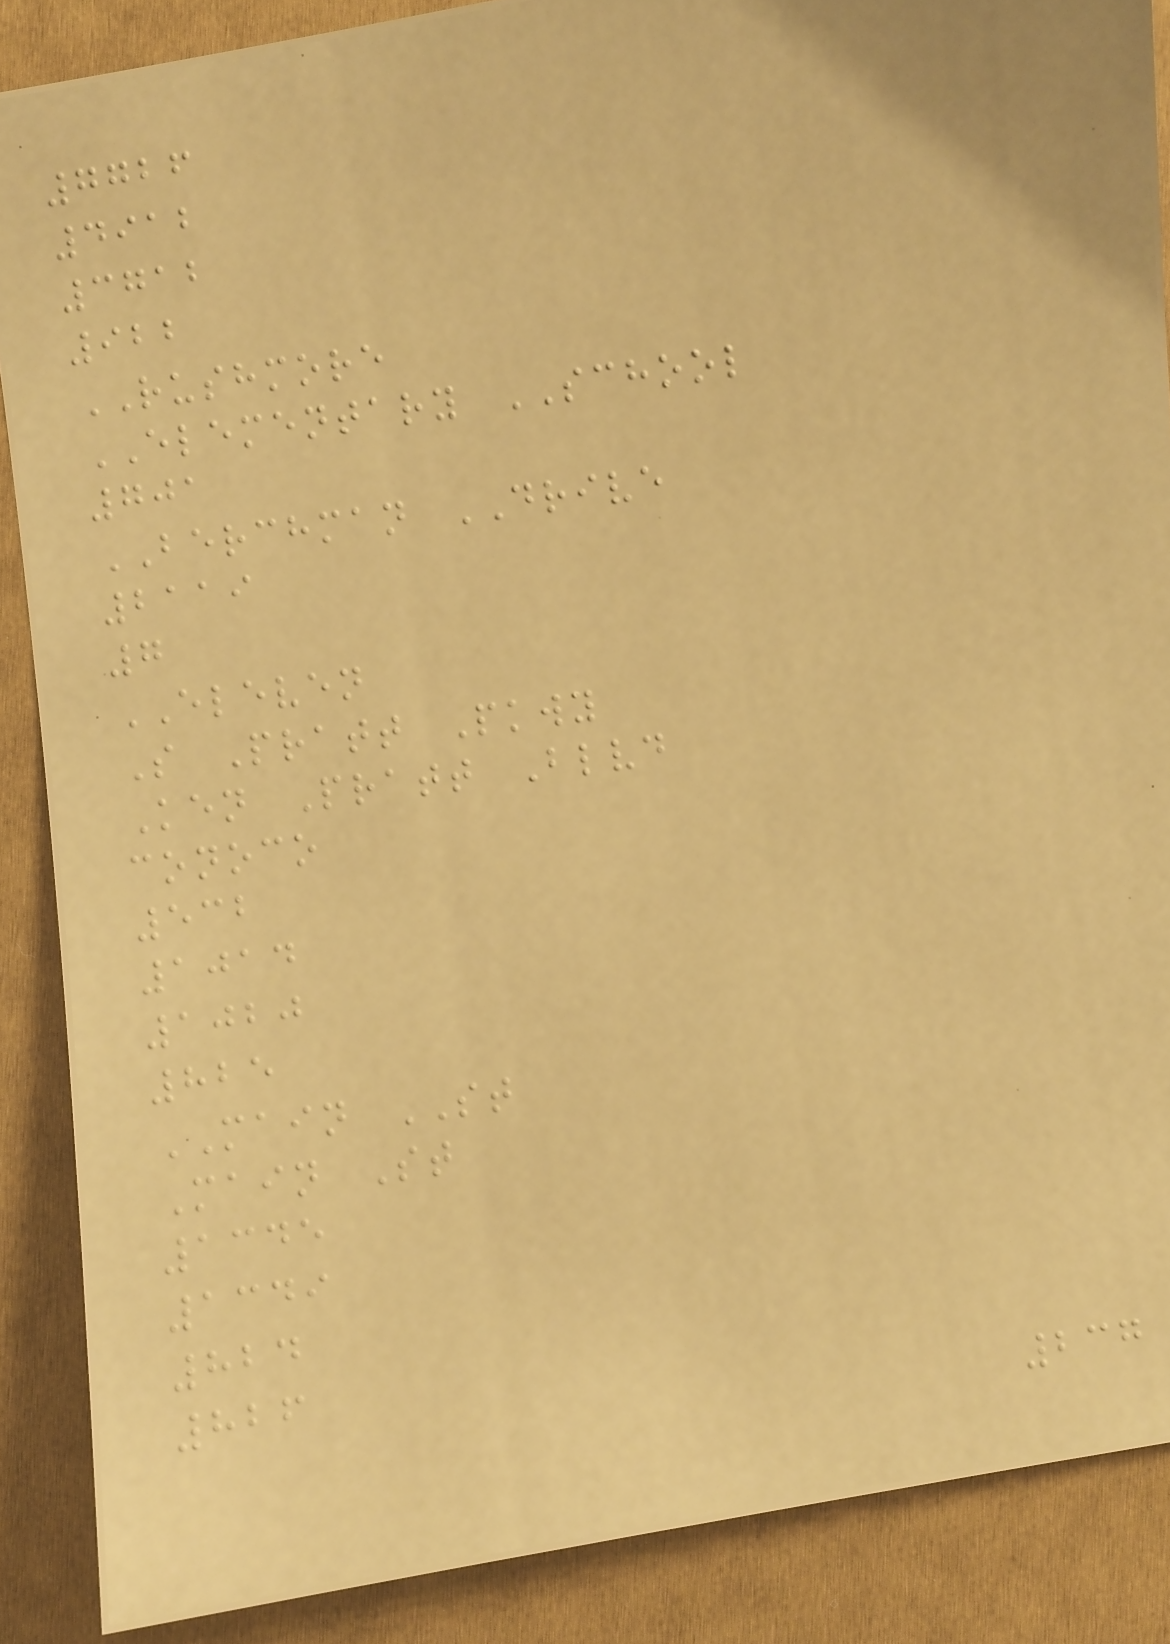7726
4912
3712
922
RUSHMORE
ELEMENTARY SCHOOL
701
BERCHMAN DRIVE
2119
7
ELEVEN
S Pratt Pkwy
Ken Pratt Blvd
conoco
532
1014
1020
825
MAIN ST
Main St
1345
1349
824
826
237
